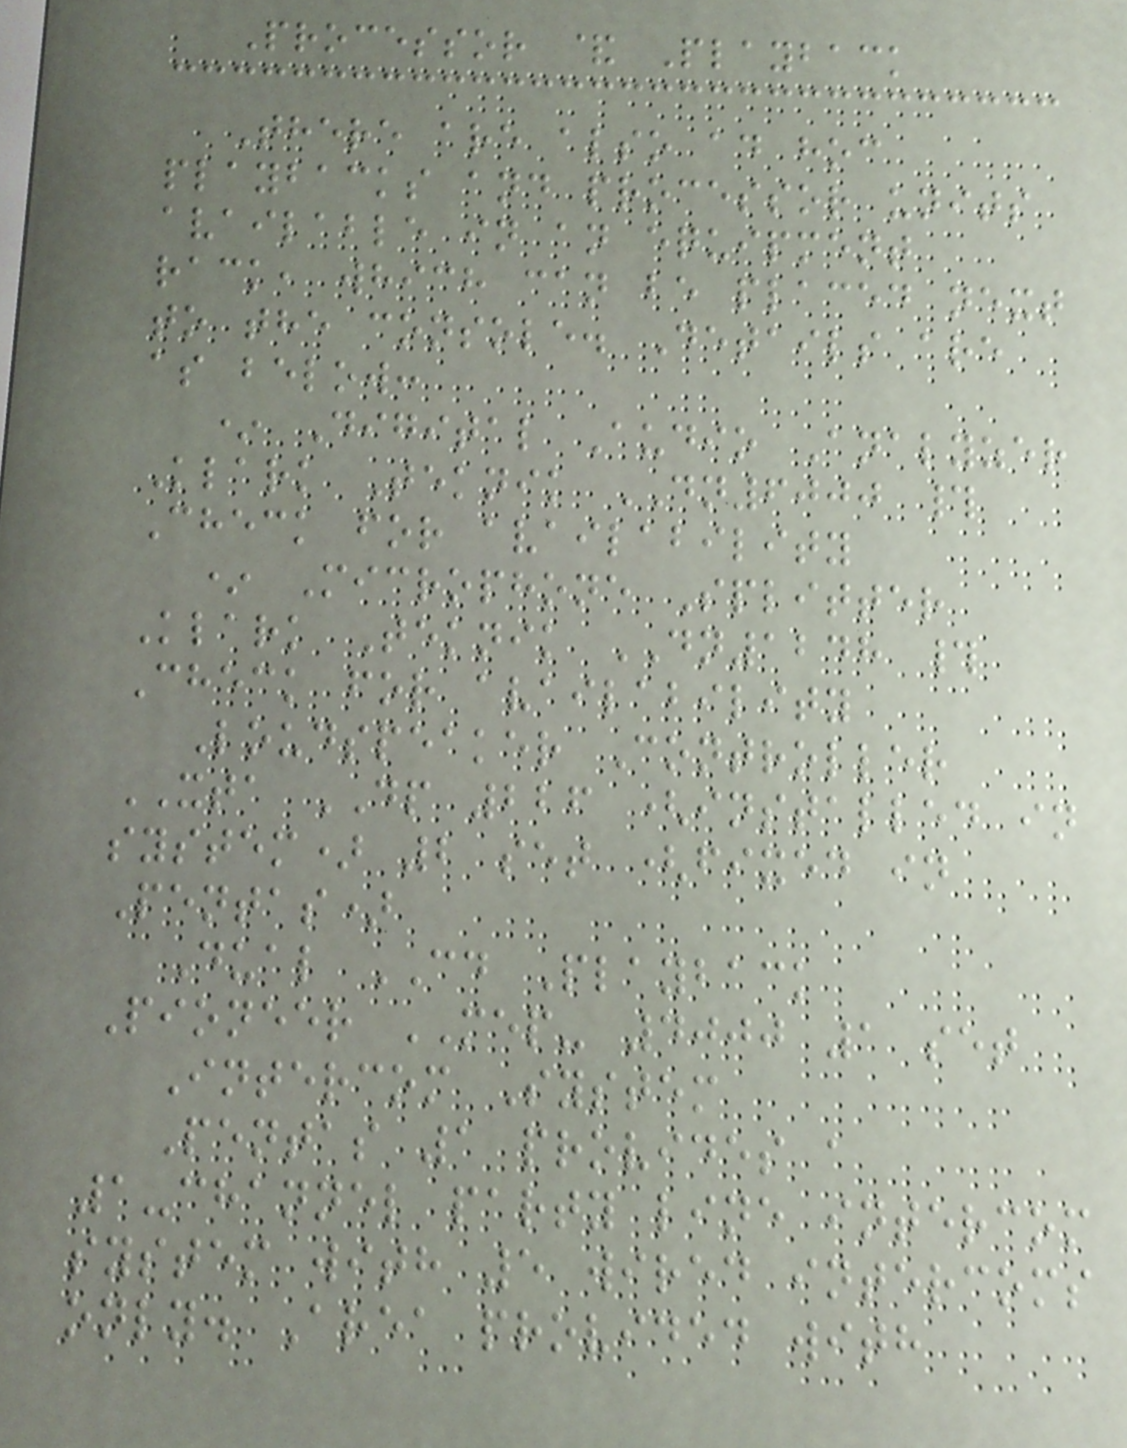Processor & Playback
There are also ad hoc
playbacks and processor units
available in an equipment
rack, which can be placed next
to the console. Details are
as below:
* Digital Audio Analyzer
Klark Teknik DN6000 #
Check for availability
* Microphone Splitter
Klark Teknik DN1248 #
Check for availability
Loudspeaker Controller
XTA DP 226 (installed in
system) 2 set (fixed in
Pentas)
Dual CD Playback
Pioneer MEP- 4000 1 set
Intercom System
Pentas 1 provides a
1-channel party line intercom
system with 5 wired intercoms
only. Area provided with
